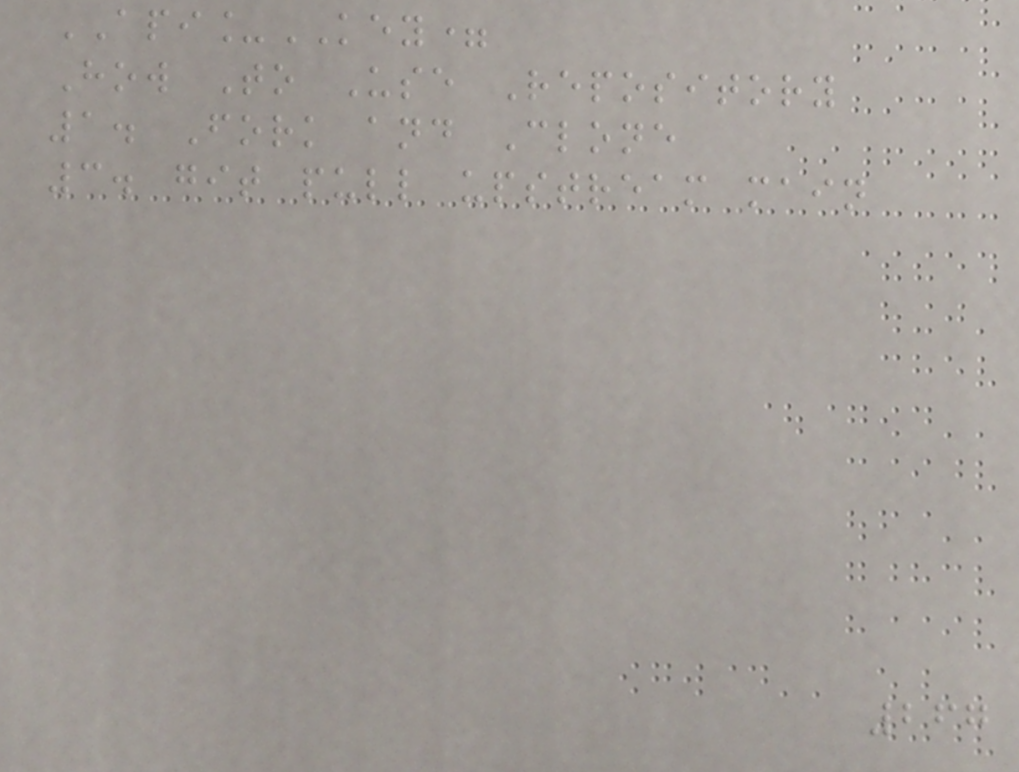API_KEY=
How To Use Repository
1. Fork and Clone
3. git pull upstream main
267
